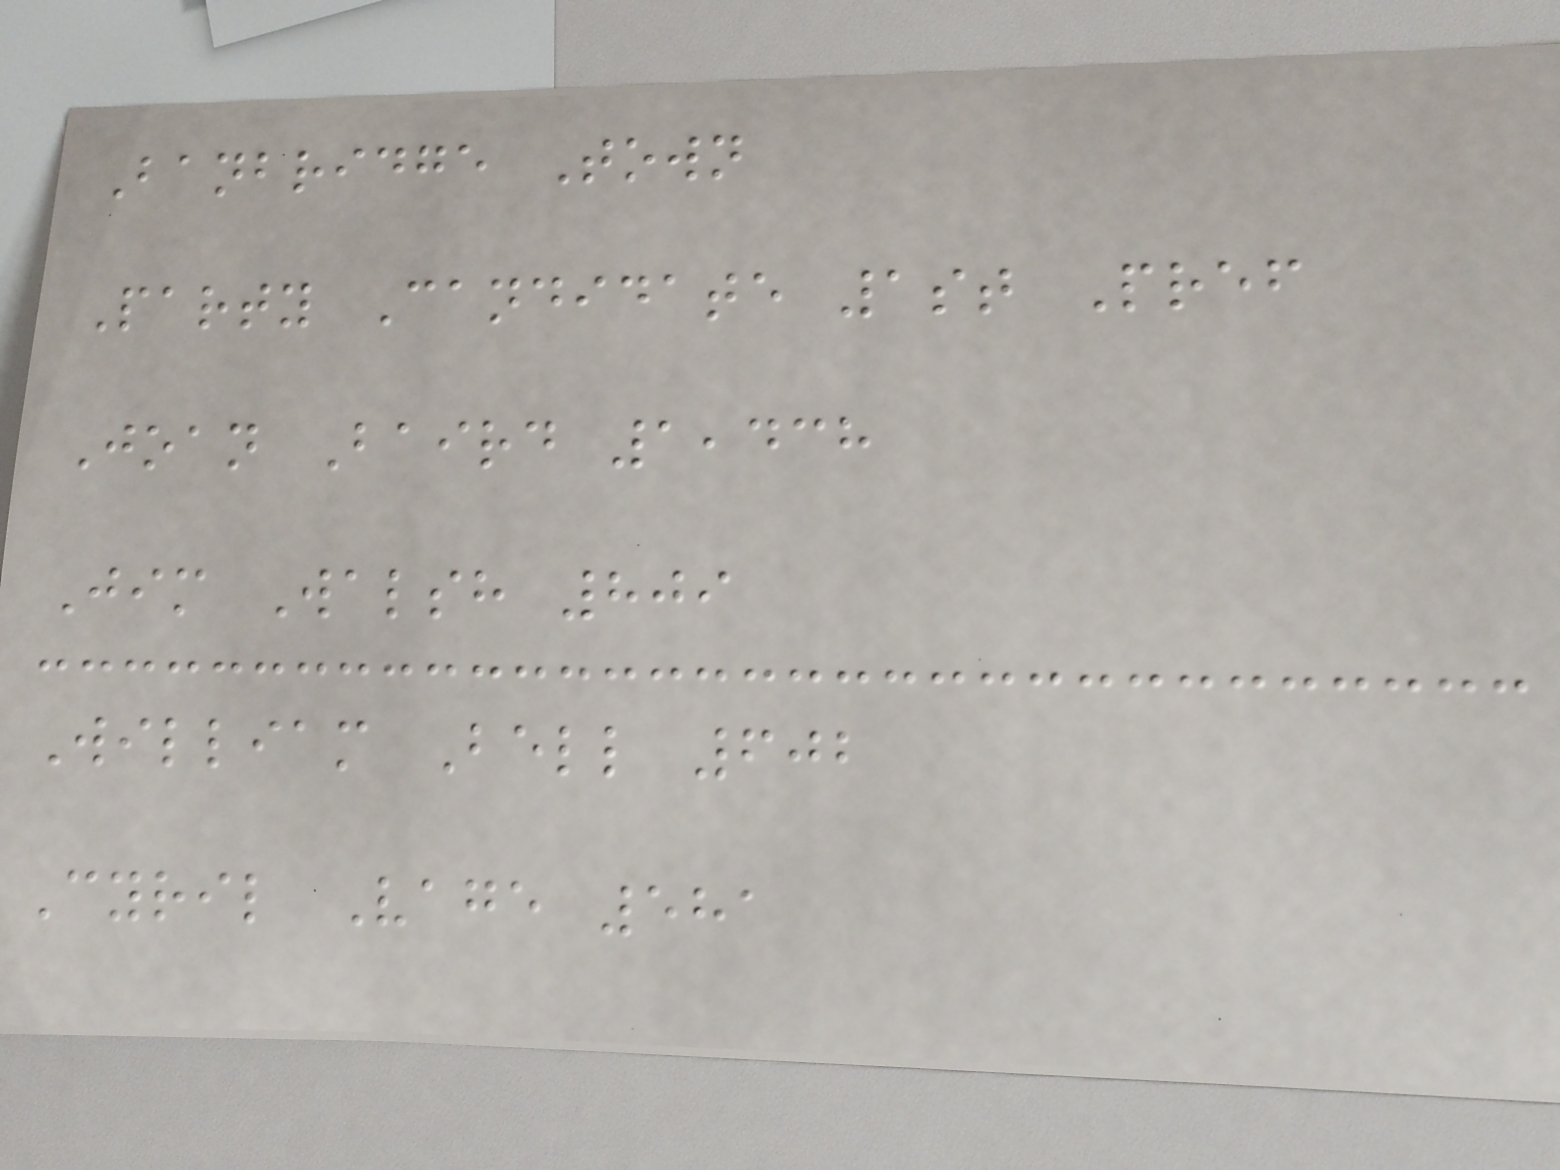Banbridge Town
Party Candidate 1st Pref
Joan Baird 1,438
Jim Walsh 809
William Bell 602
Cyril Vage 581
